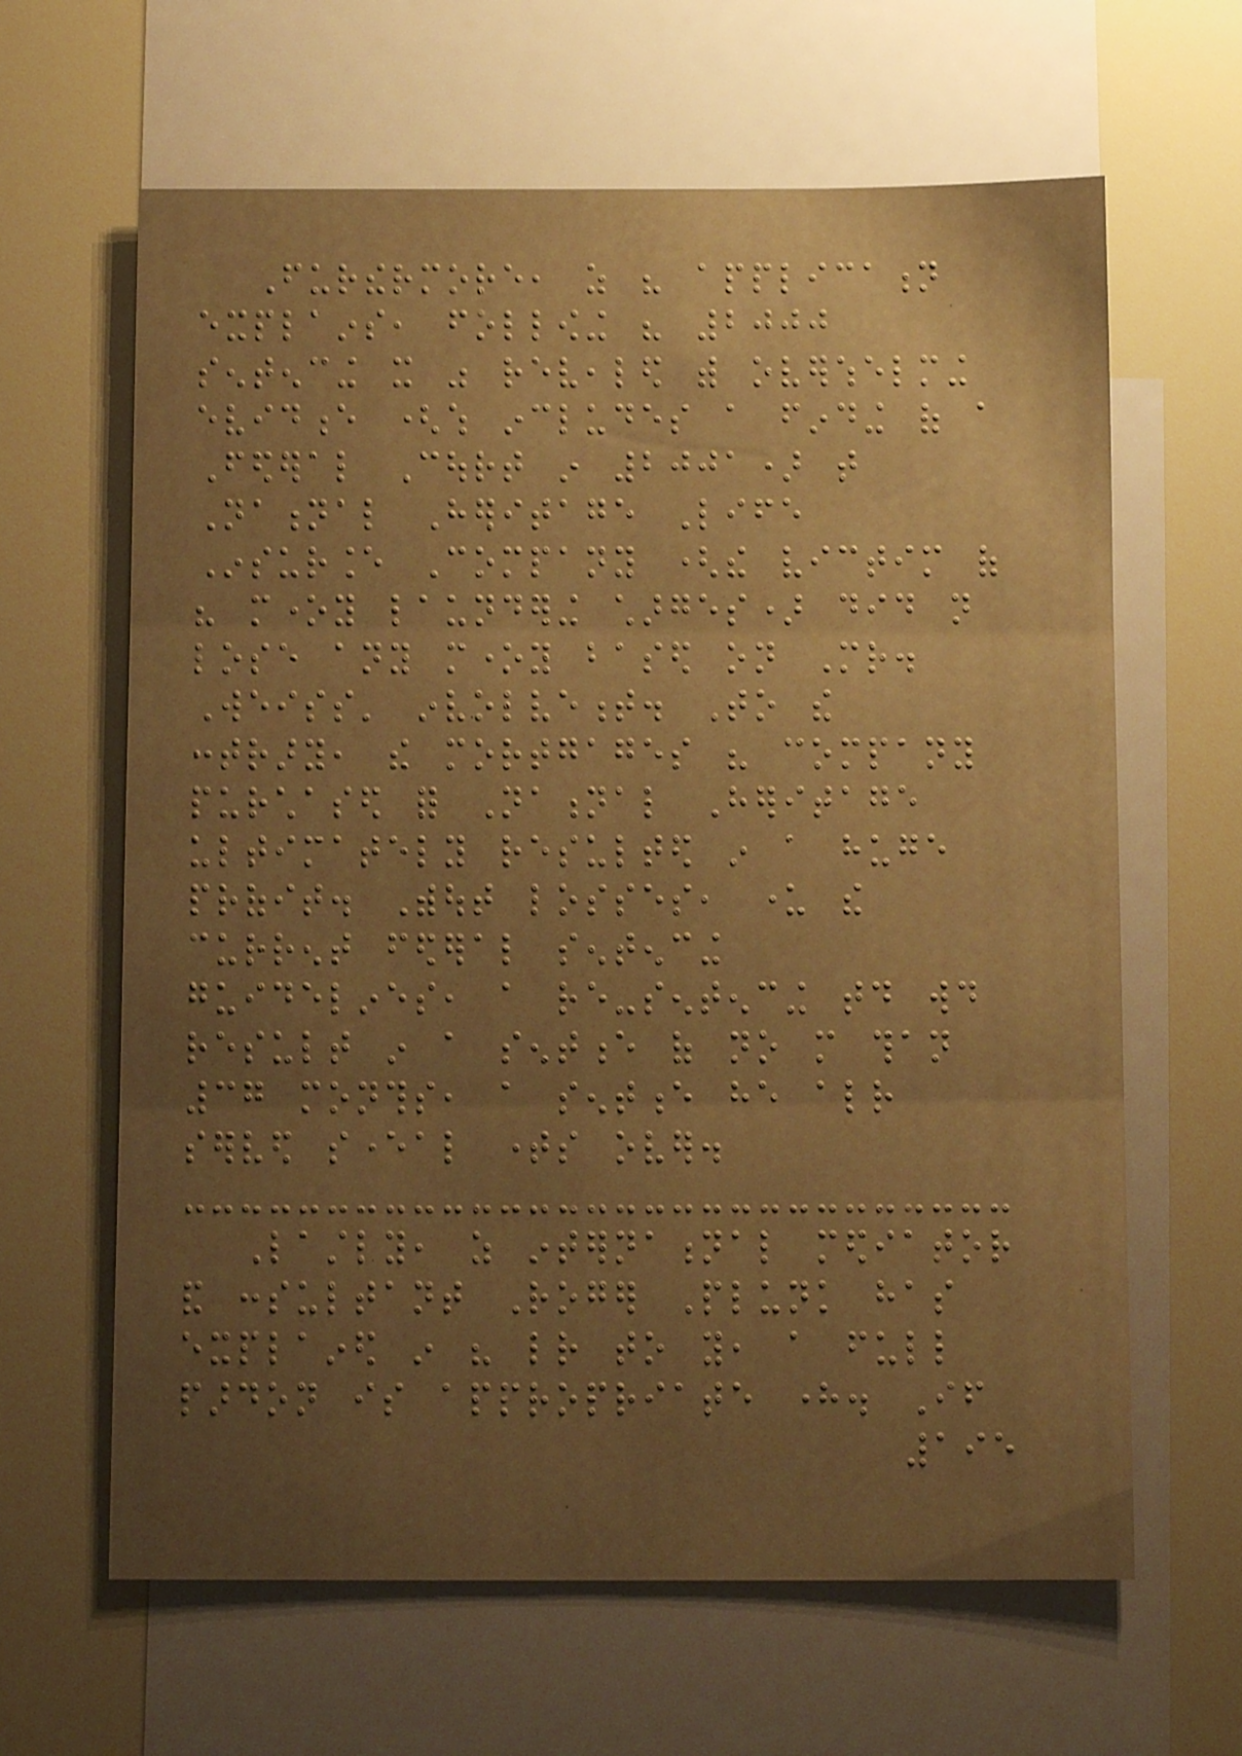Furthermore, as his application
explains, following his 2000
sentencing it was revealed with overwhelming
evidence (which includes a finding of a
Federal Court in 2001) that
National Heritage Life
Insurance Company (the victim of
his money laundering charges) did not
lose any money based on Mr.
Weiss' involvement. To the
contrary, the mortgages his company
purchased for National Heritage
ultimately resulted in a huge
profit. Without losses, under the
current federal sentencing
guidelines, a re-sentencing today would
result in a sentence of no more than
37 months, a sentence he already
served several times over.
Lastly, as international mediator
and consultant Roger Plunk has
explained in his letter to you, a full
pardon is appropriate here. If
195
